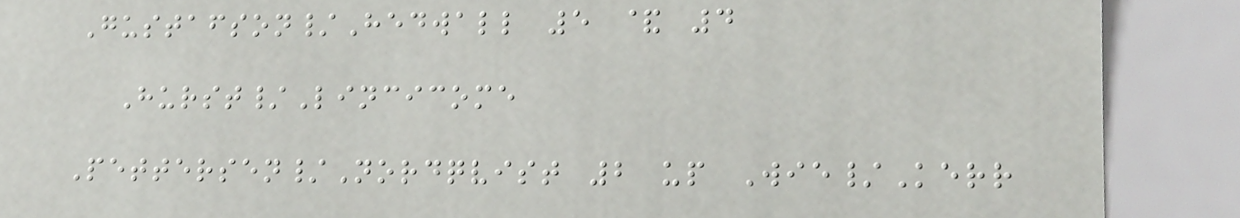Gustafson/Hedwall 5 & 4
Hurst/Lincicome
Pettersen/Nordqvist 2 up Wie/Kerr
